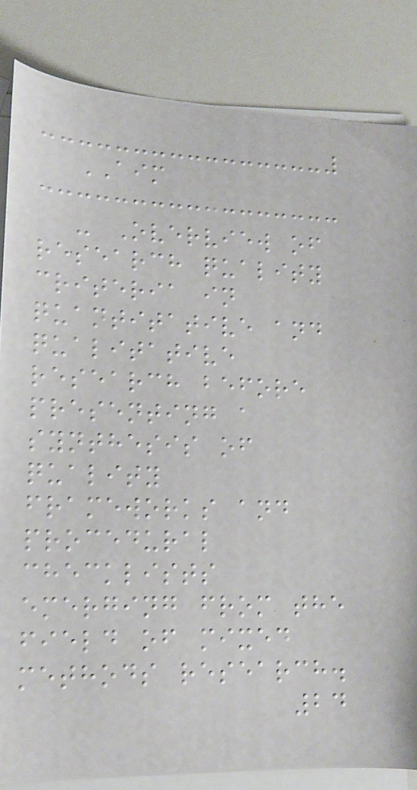AIM
- Overview of
research quality
criteria in
quantitative and
qualitative
research before
presenting a
synthesis of
quality
frameworks and
procedural
checklists
emerging from the
field of mixed
methods research.
24
